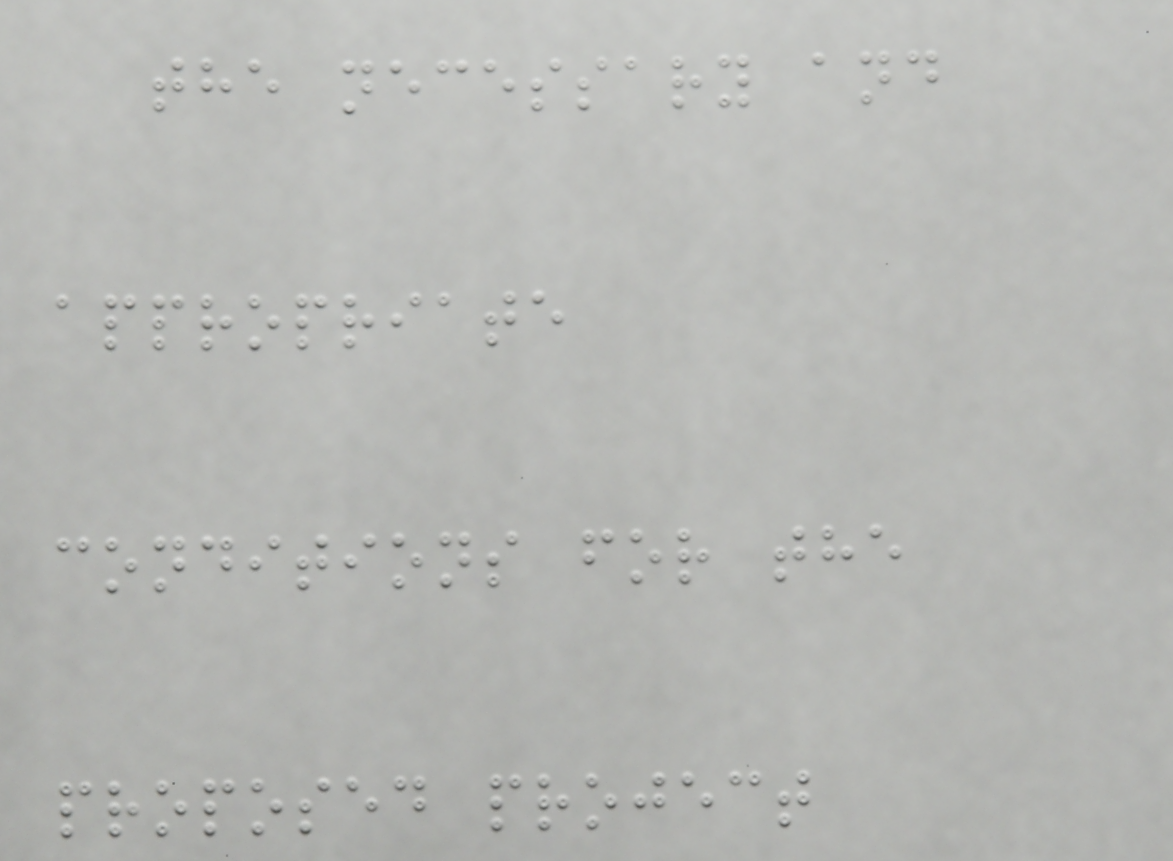the necessary and
appropriate
conditions for the
proposed project
